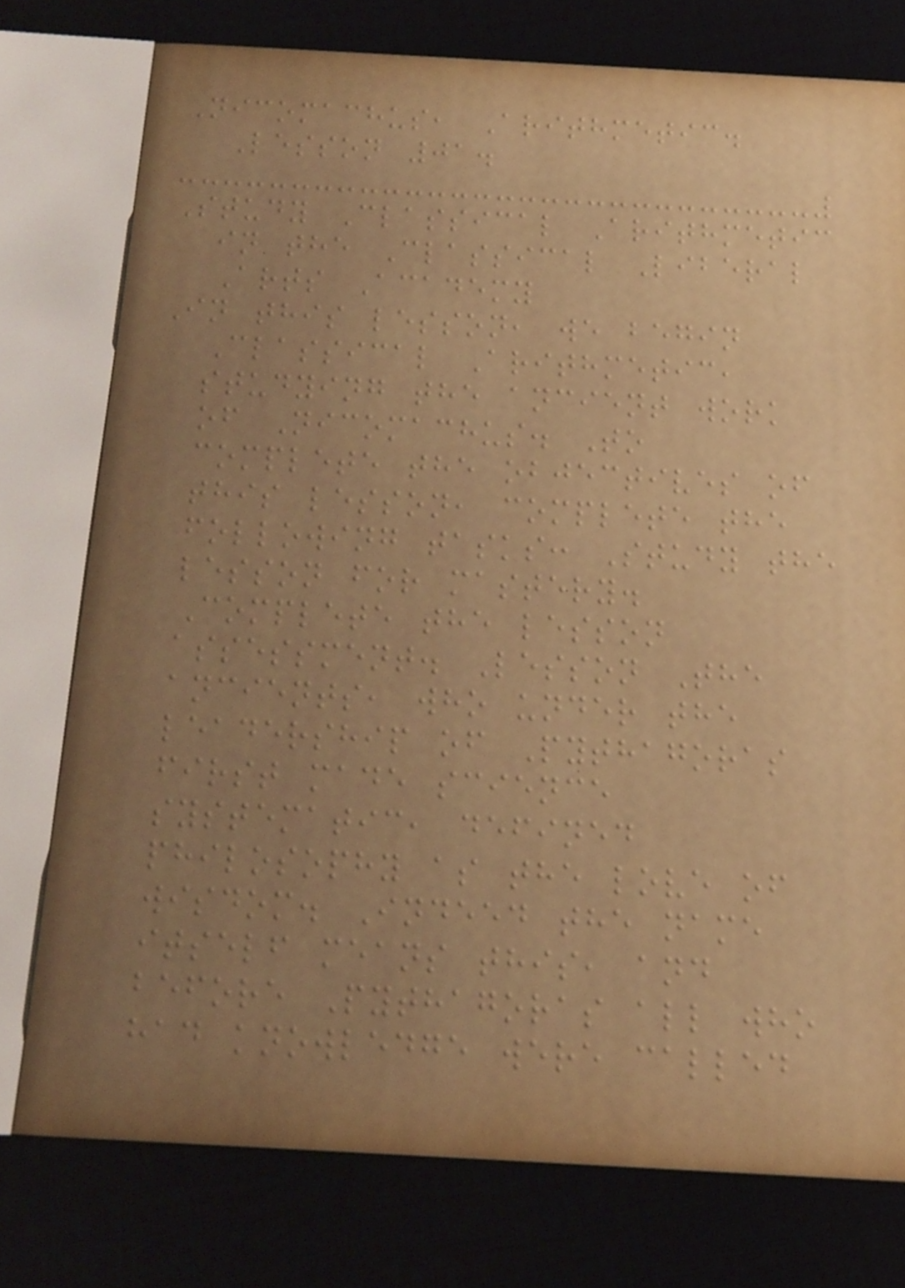Nicomachus, Arithmetic.
Lesson 01.
Study Classical Arithmetic
in the Classical Liberal
Arts Academy
In this lesson, we begin
Classical Arithmetic,
studying the ancient work
of Nicomachus. To
complete the objectives of
this lesson, complete the
following tasks: Study the
lesson for mastery.
Complete the lesson
assessment. Lesson The
ancients, who under the
leadership of Pythagoras
first made science
systematic, defined
philosophy as the love of
wisdom. Indeed the name
itself means this, and
before Pythagoras all who
had knowledge were called
